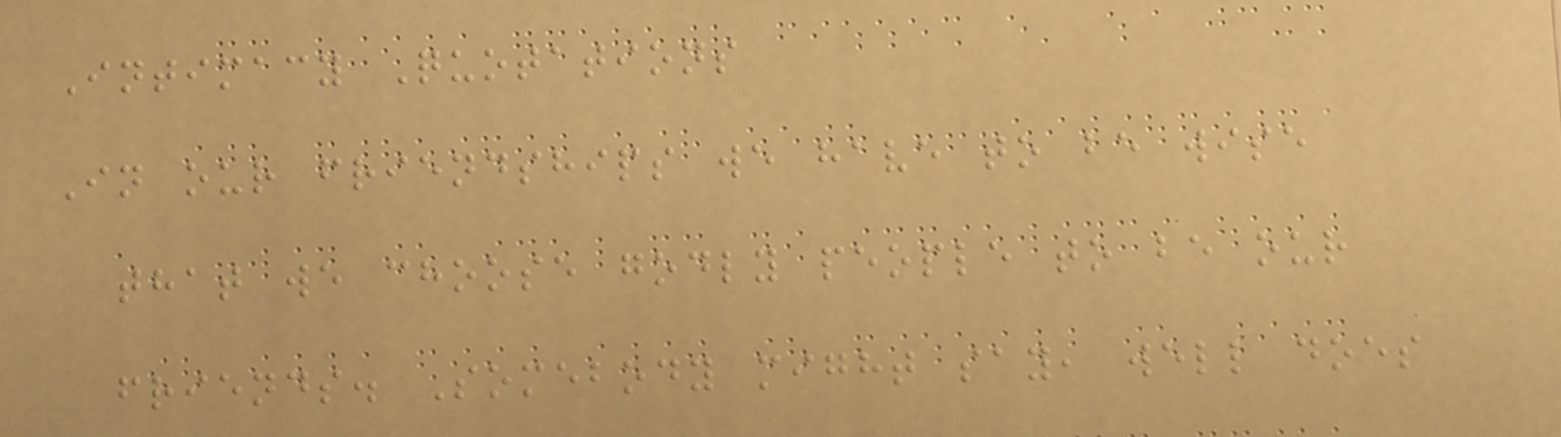Intimacy Quotations
In our friendships we have to be wise
that we choose godly people to be our
friends. Somebody might say, well does
